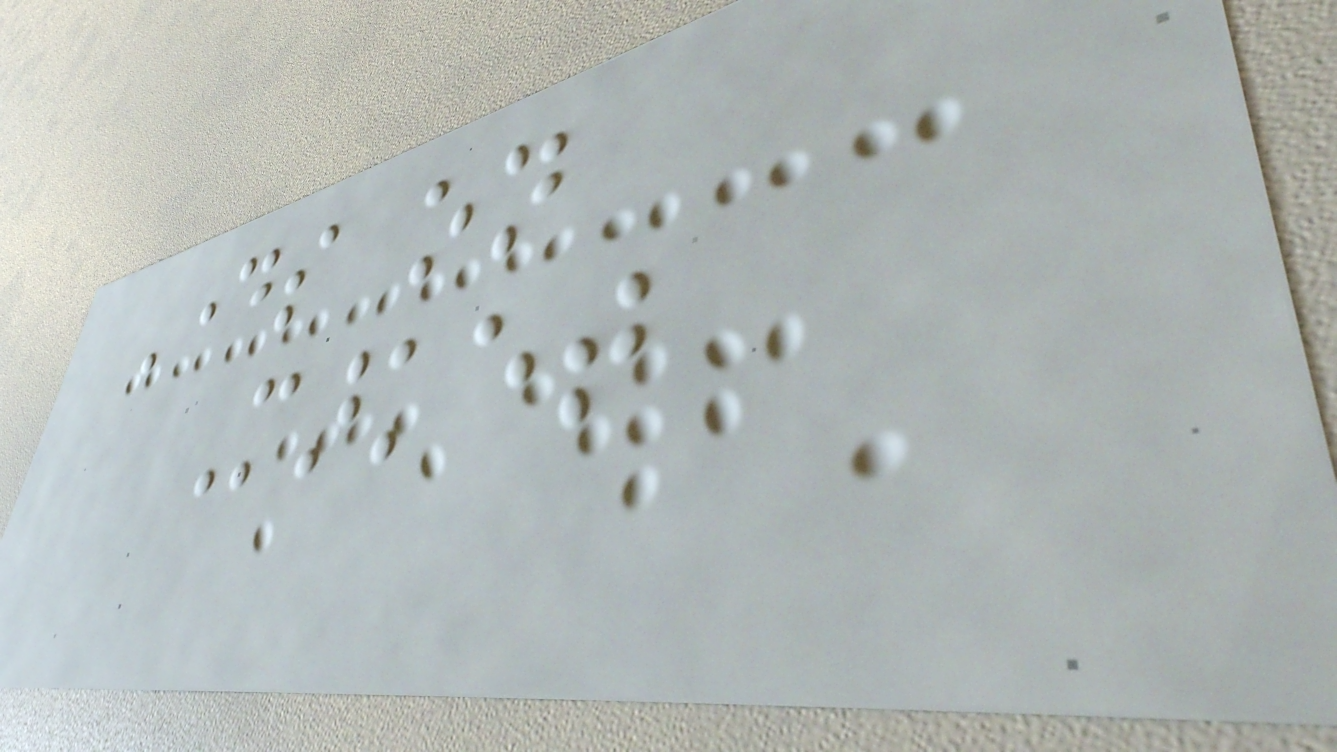Days on
Market
